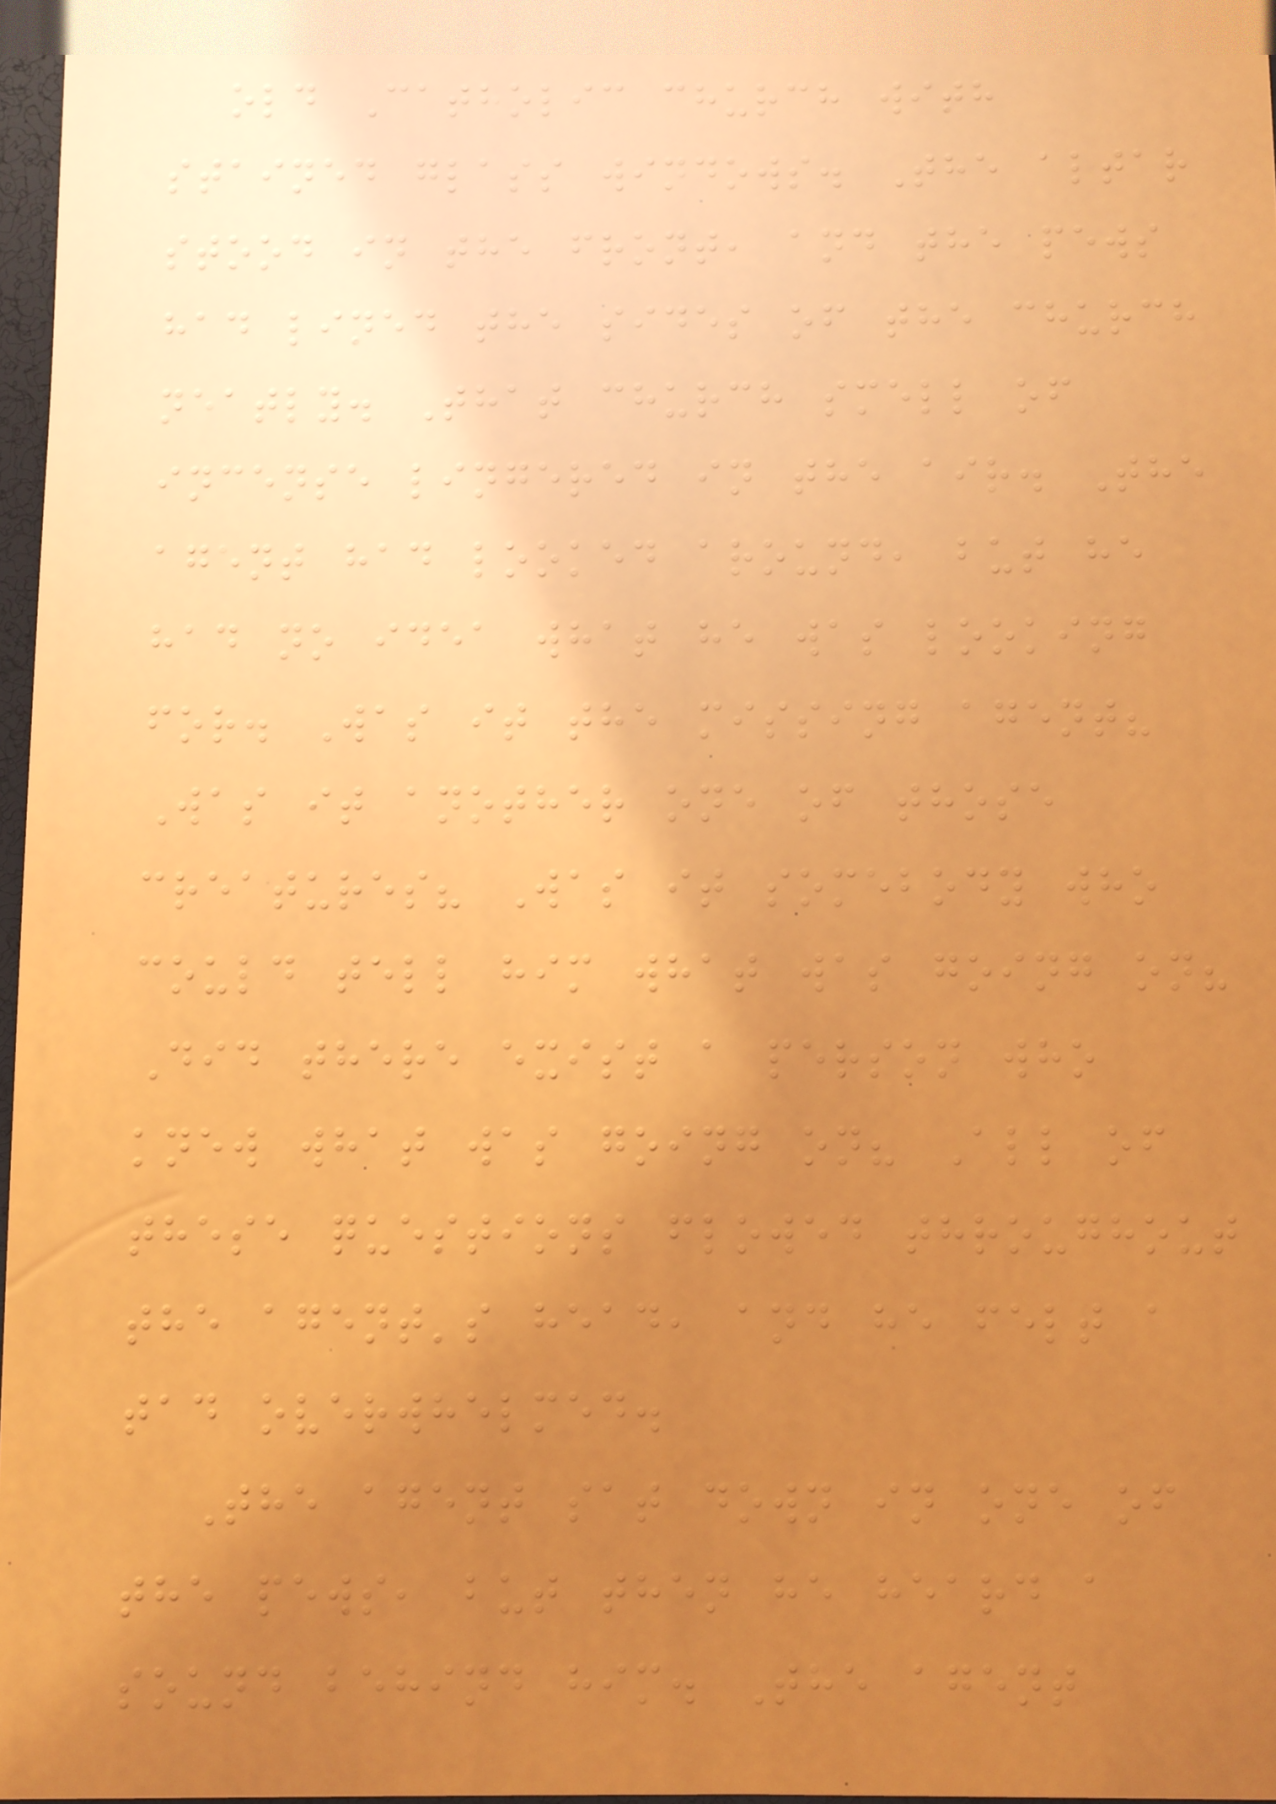old Catholic church with
stained glass windows. The altar
stood in the front, and the pews
had lined the sides of the church
neatly. That church smell of
incense lingered in the air. The
agent had looked around, but he
had no idea what he was looking
for. Was it the missing agent?
Was it another one of those
creatures? Was it somebody who
could tell him what was going on?
Did there exist a person who
knew what was going on? All of
these questions flowed throughout
the agent's head, and he felt a
tad overwhelmed.
The agent sat down in one of
the pews, but then he heard a
sound behind him. The agent
